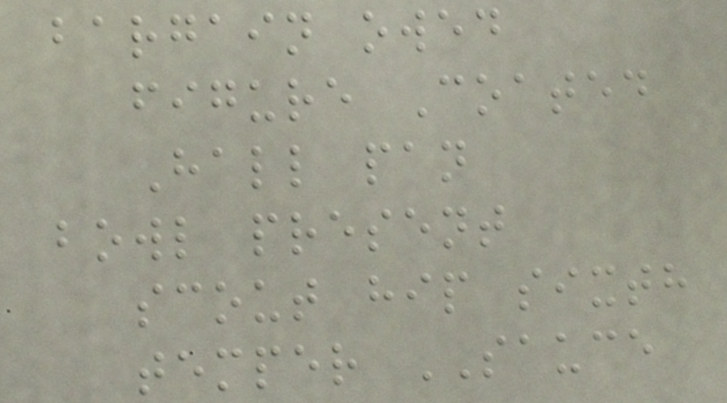bargain owed
figure Coated
Hall pan
bowl present
scout hip sixth
temper SAUCE
